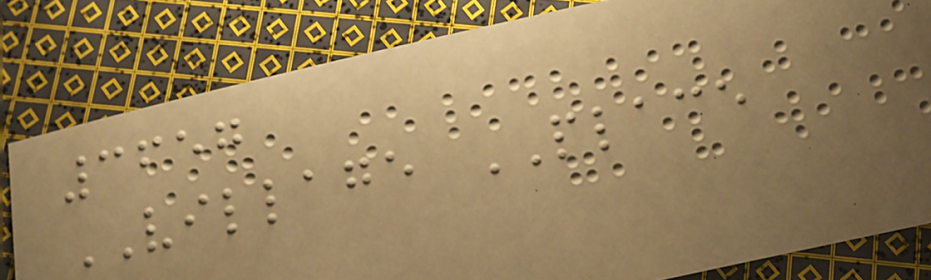3657
VILLAGE PLACE
